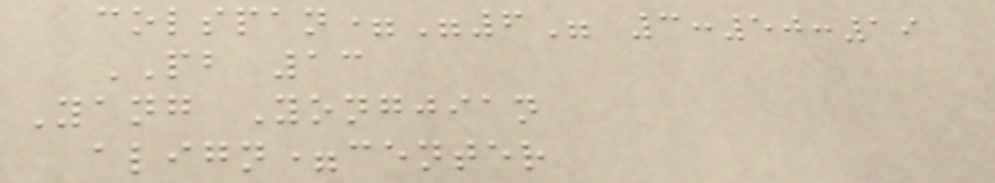colspan="6" 3:50:19
PB 13
Yang Yongjian
align=center
